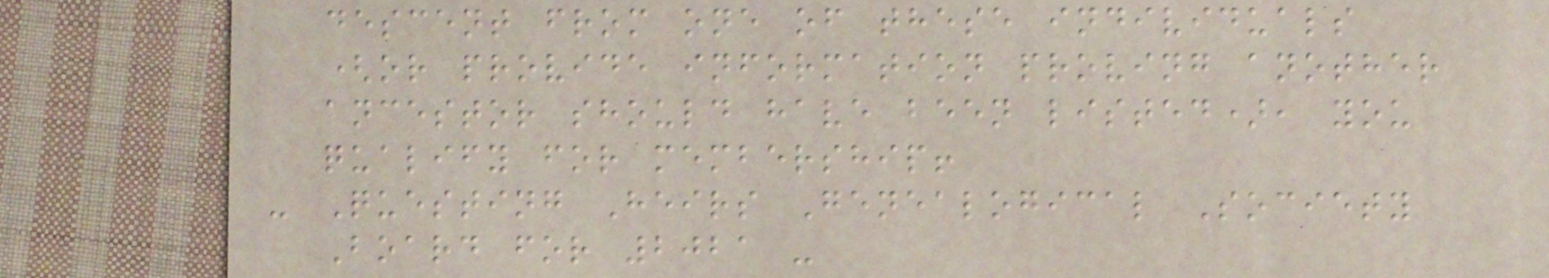descent from one of these individuals
(or provide information proving another
ancestor should have been listed), you
qualify for membership!
- Questing Heirs Genealogical Society
Board for 2021 -
